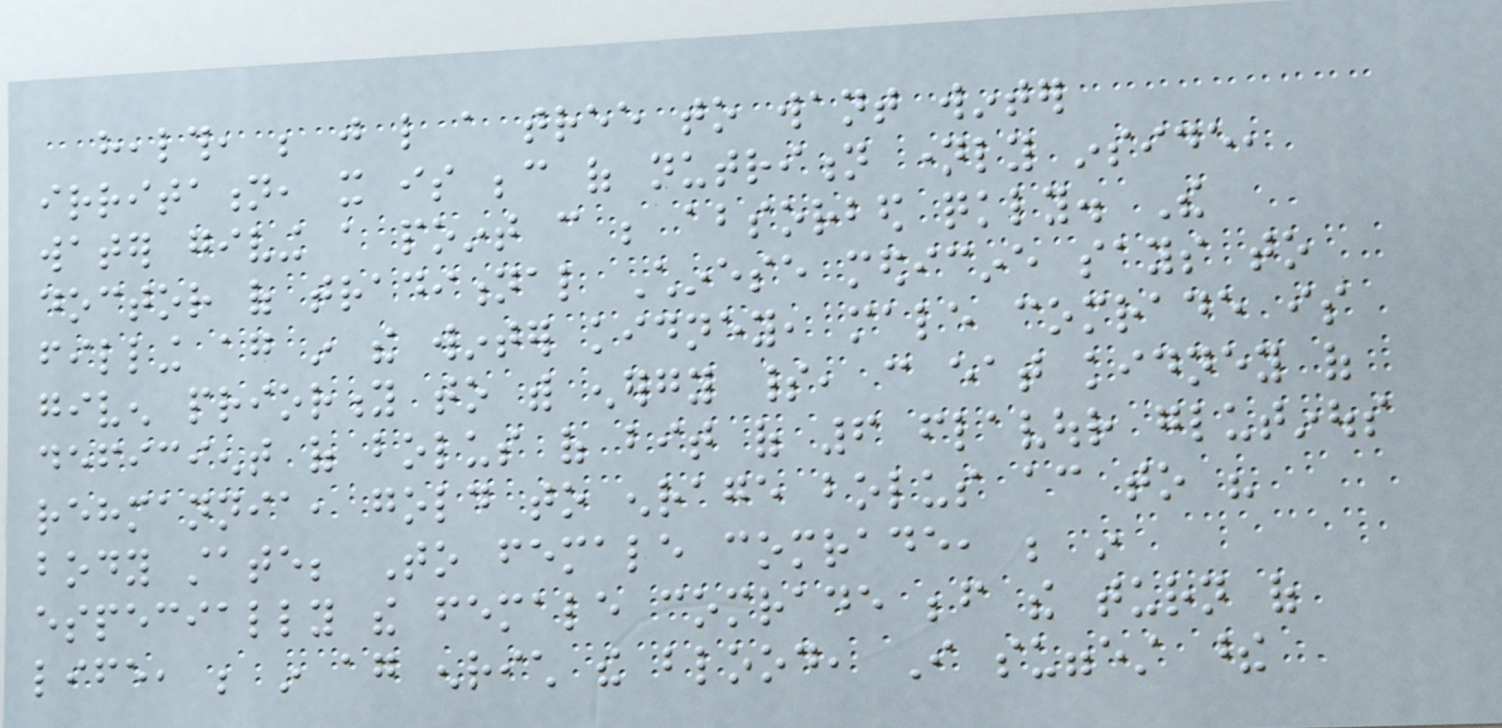health, be just like a tree to want winter
irritation, it is because of nutrition namely inside,
water giving a point can be absorbed quickly. The
doctor of traditional Chinese medicine says to
filling again in the winter kidney, male comrade is
given priority to with energy spirit, can eat kidney of
deficient of bolus of bit of 6 flavour glutinous
rehmannia, gold to enrage bolus according to his
body state; To female comrade, be in
especially the female comrade before the turn of
life, be in again enrich the blood, I suggest these
